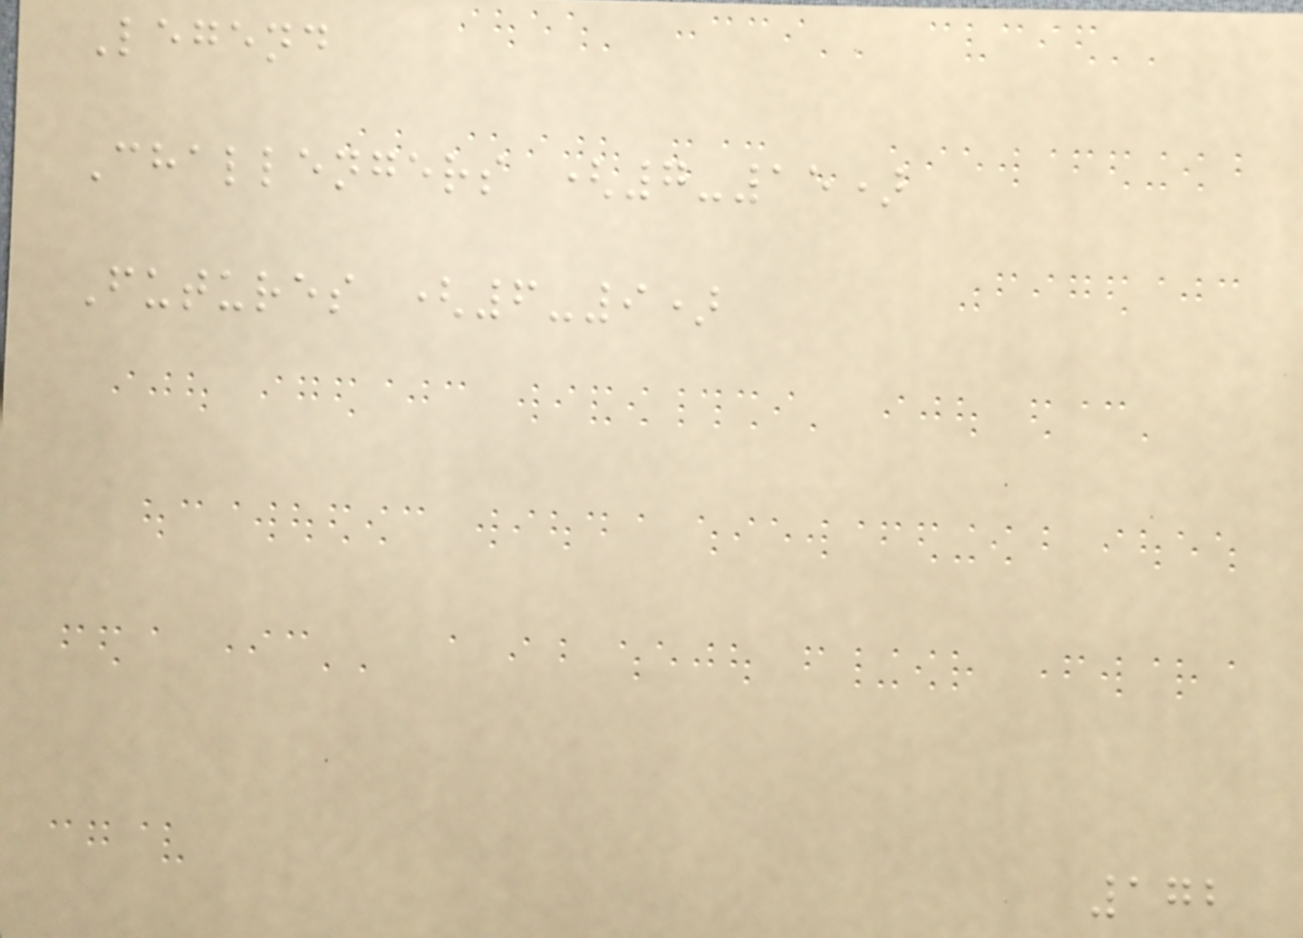Legend
Challengers (7-15)
Futures (6-9)
172
